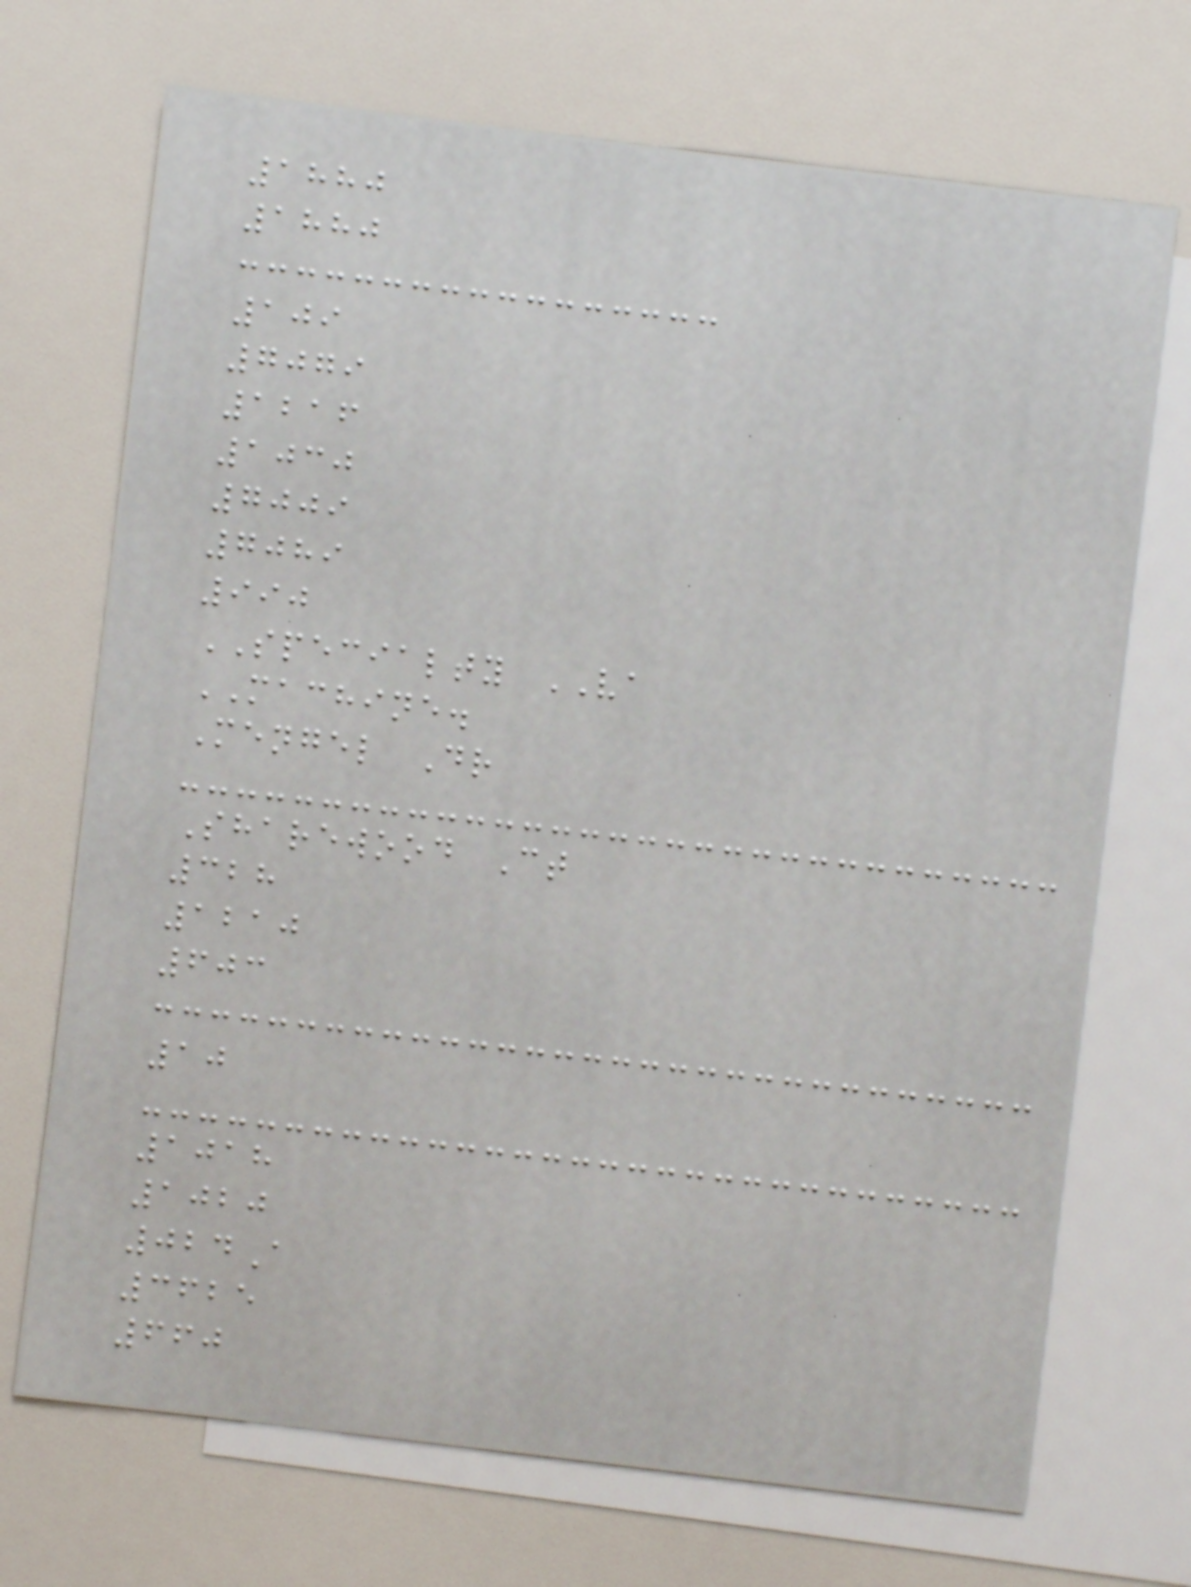1880
1880
109
7079
1216
1030
7009
7089
990
SPECIALTY VA
MACHINE.
Mengel Dr
Sharewood Ct
328
1210
603
10
1018
1020
024A
3625
660
